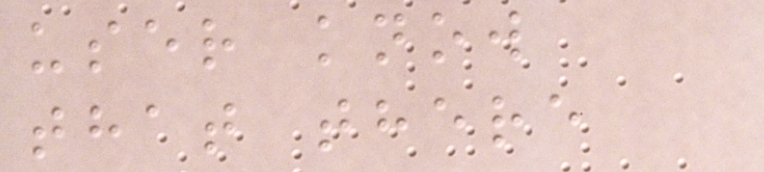user know
that there
